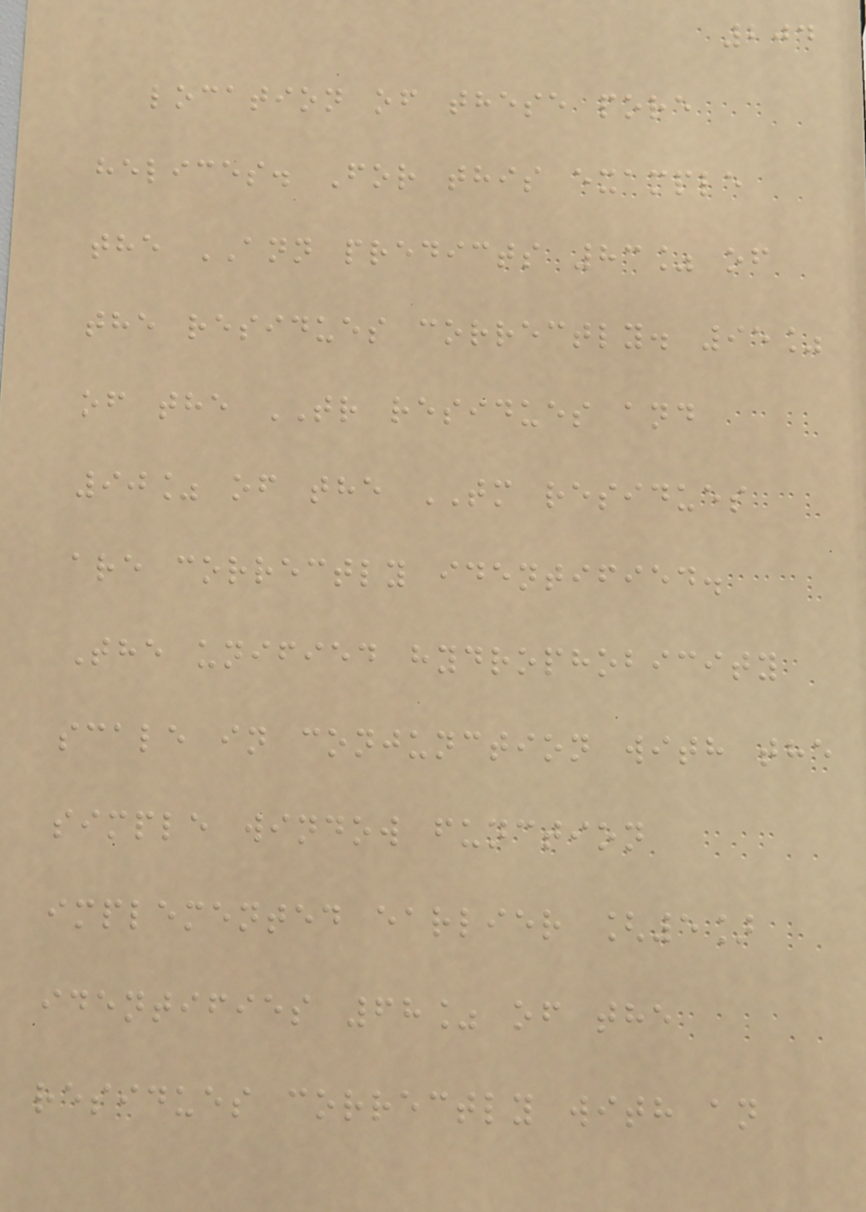204
location of these pore
helices. For this example
the ANN predicts 83% of
the residues correctly. 95%
of the TR residues and
90% of the TM residues
are correctly identified.
The unified hydrophobicity
scale in conjunction with the
simple window function
implemented earlier [5]
identifies 68% of the
residues correctly with an
